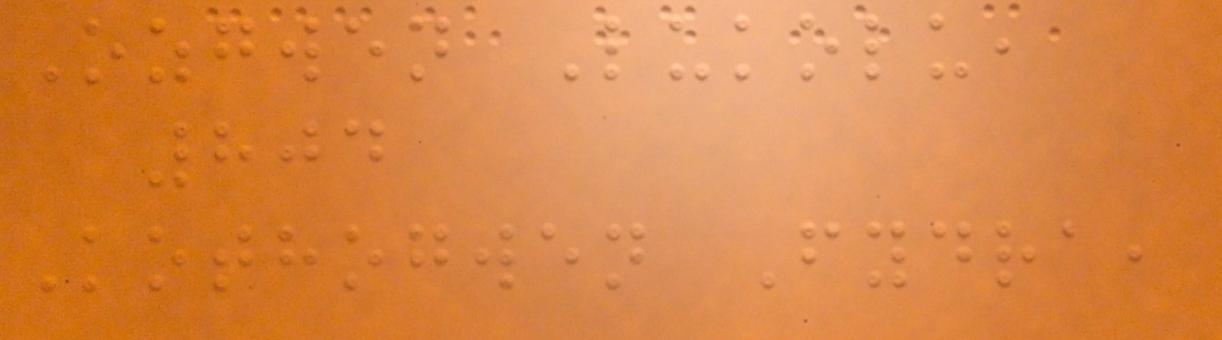Ozgwen Lukolu,
804
Kothogwen Fydra,
